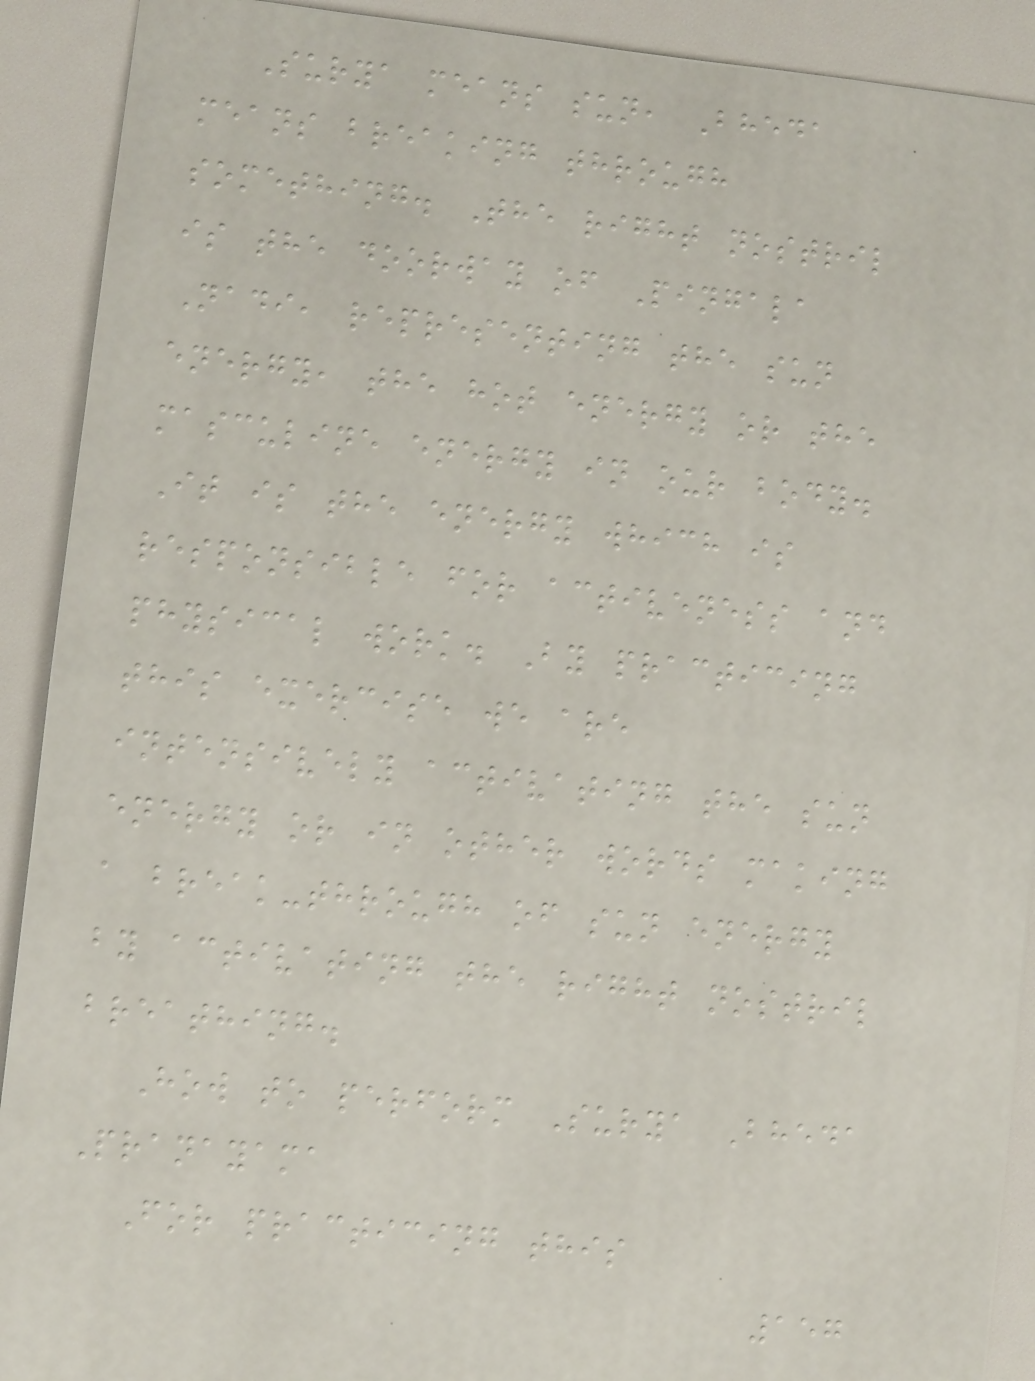Surya means sun, Bheda
means breaking through
something. The right nostril
is the doorway of Pingala
Nadi, representing the sun
energy, the hot energy or the
masculine energy in our body.
It is the energy which is
responsible for activeness and
physical work. By practicing
this exercise we are
intensively activating the sun
energy or in other words making
a break-through of sun energy
by activating the right nostril
breathing.
How to perform Surya Bheda
Pranayama
For practicing this
157
